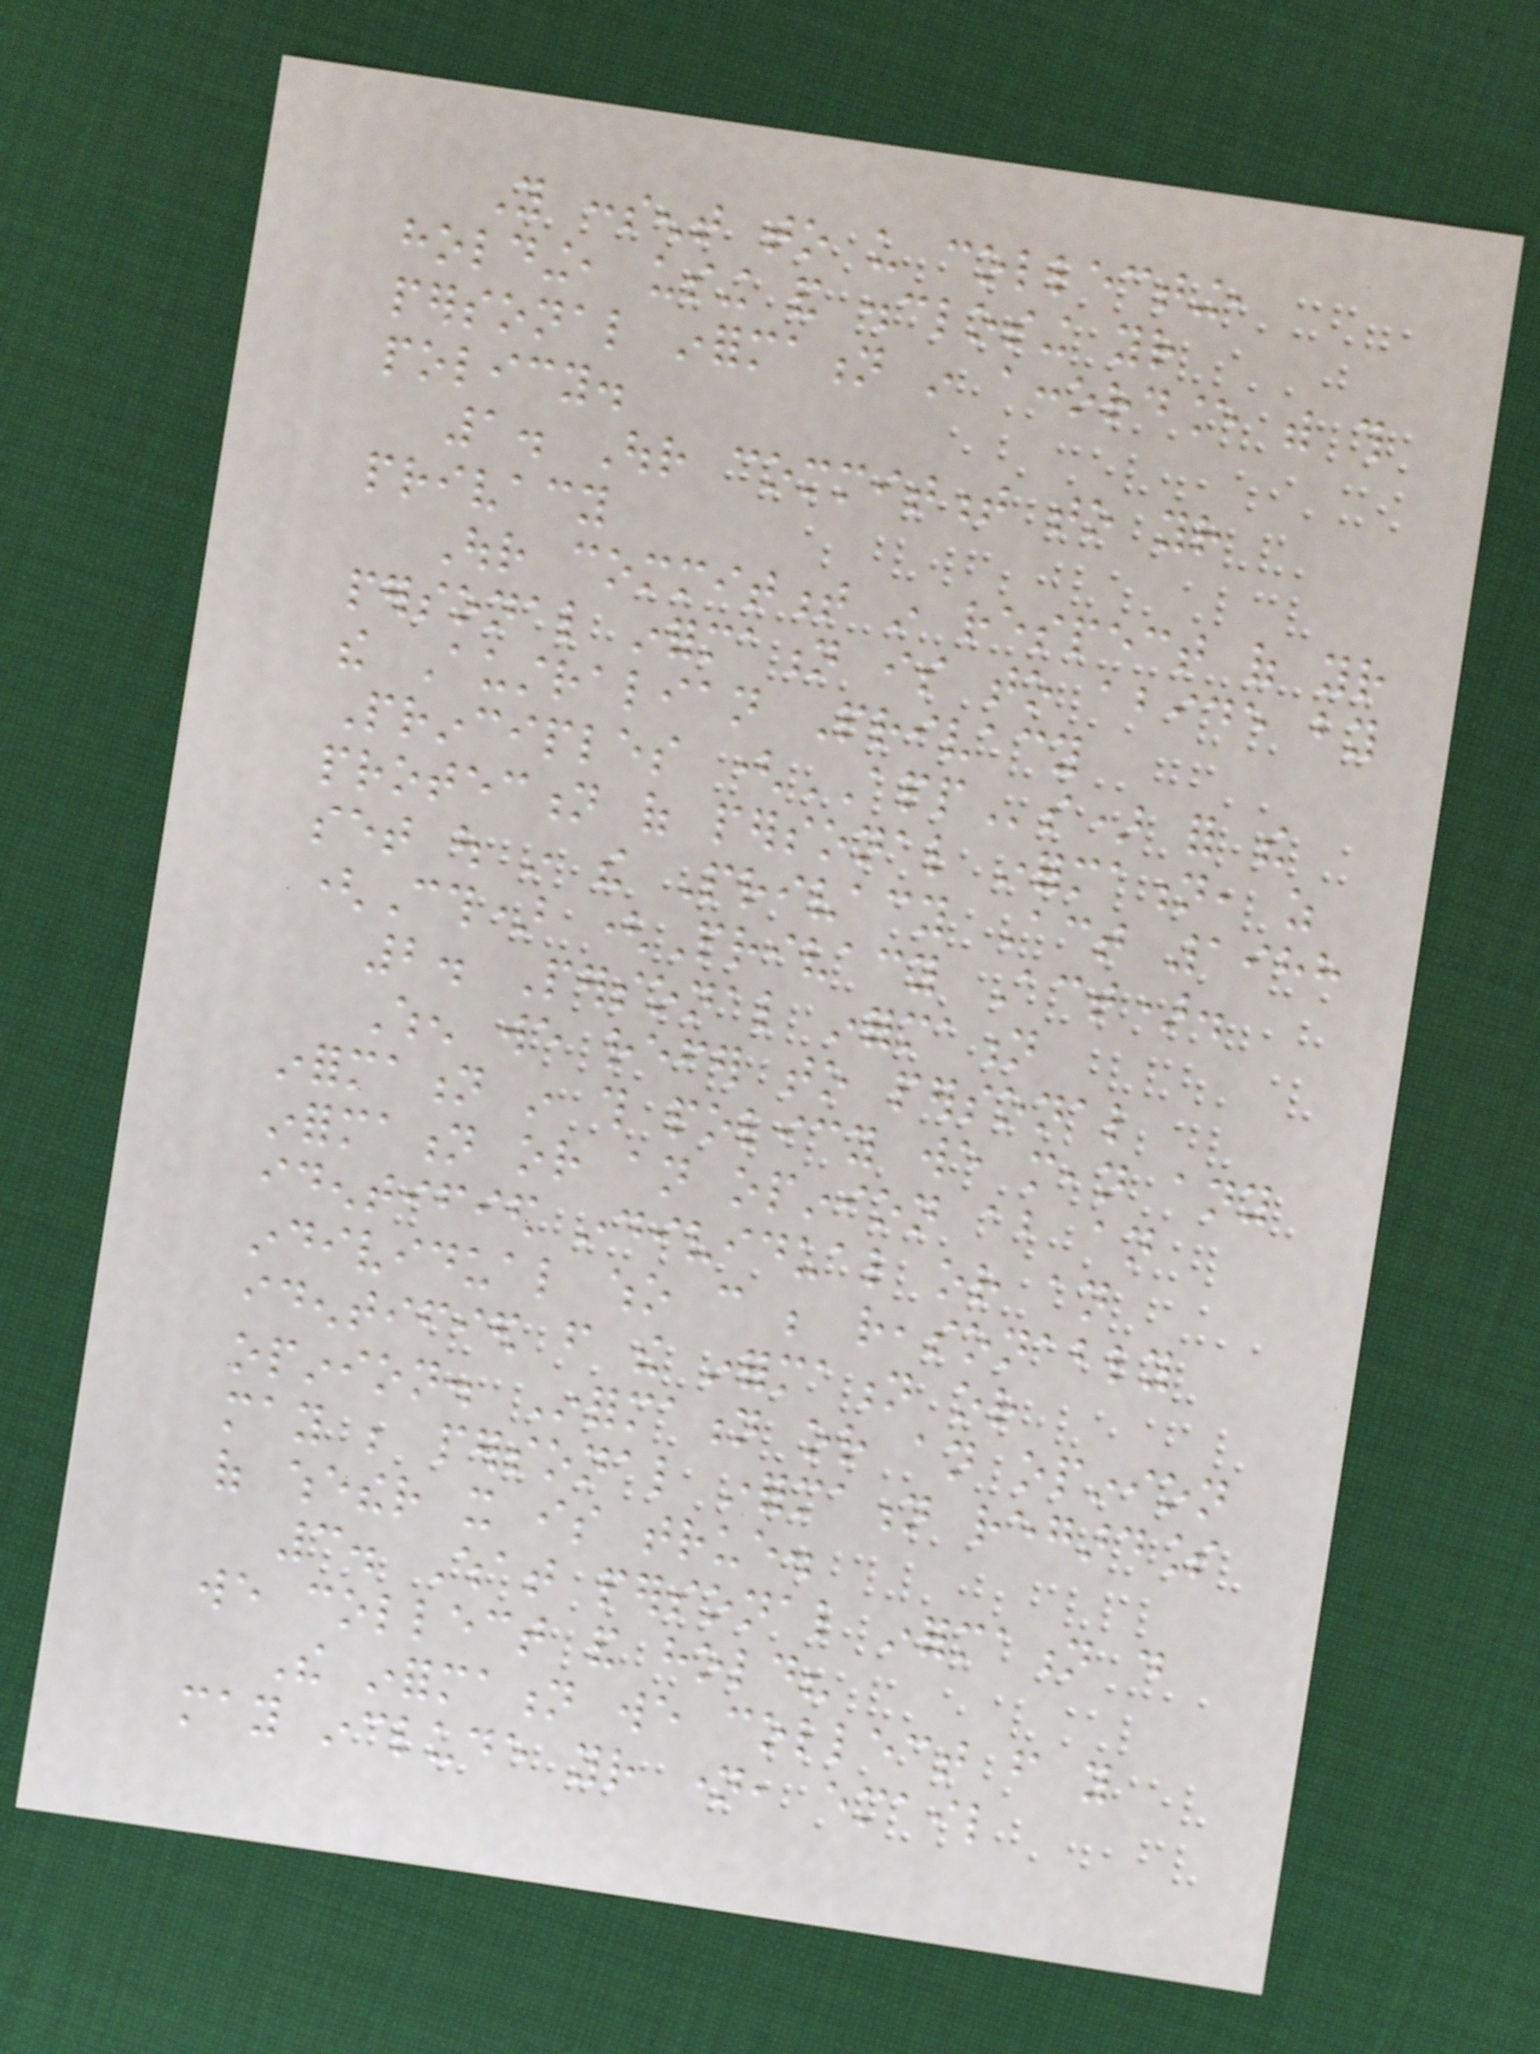You consent to us collecting,
holding, using and disclosing your
personal information in accordance with this
policy.
1. Our commitment to your
privacy
Our commitment in respect of your
personal information is to abide by
the Australian Privacy
Principles (APPs) for the
protection of personal information, as
set out in the Privacy Act 1988
(Cth) (Privacy Act).
2. Personal information
When we refer to personal
information in this policy we mean any
information or an opinion about an
identified individual or an
individual who can be reasonably
identified from the information or
opinion. Information or an opinion
may be personal information regardless
of whether it is true.
3. What personal information do
we collect and hold?
The information we collect from you
may include your name, email
